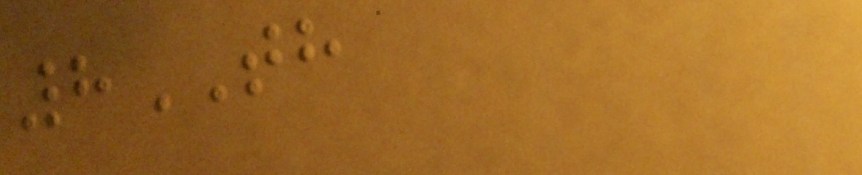8TH
